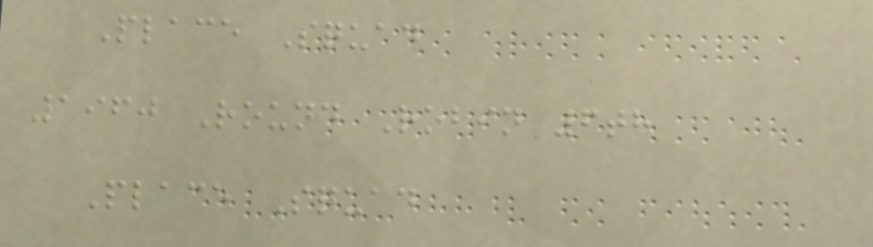Place Squad
1960 Round Robin 6th
Place Squad
